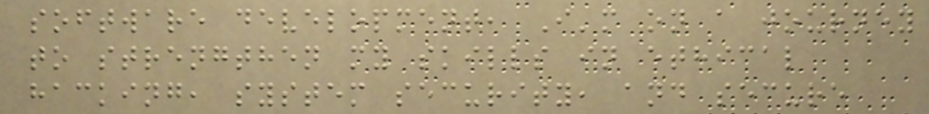software development, I'm on a journey
to strengthen my skills in ethical
hacking, system security, and secure
